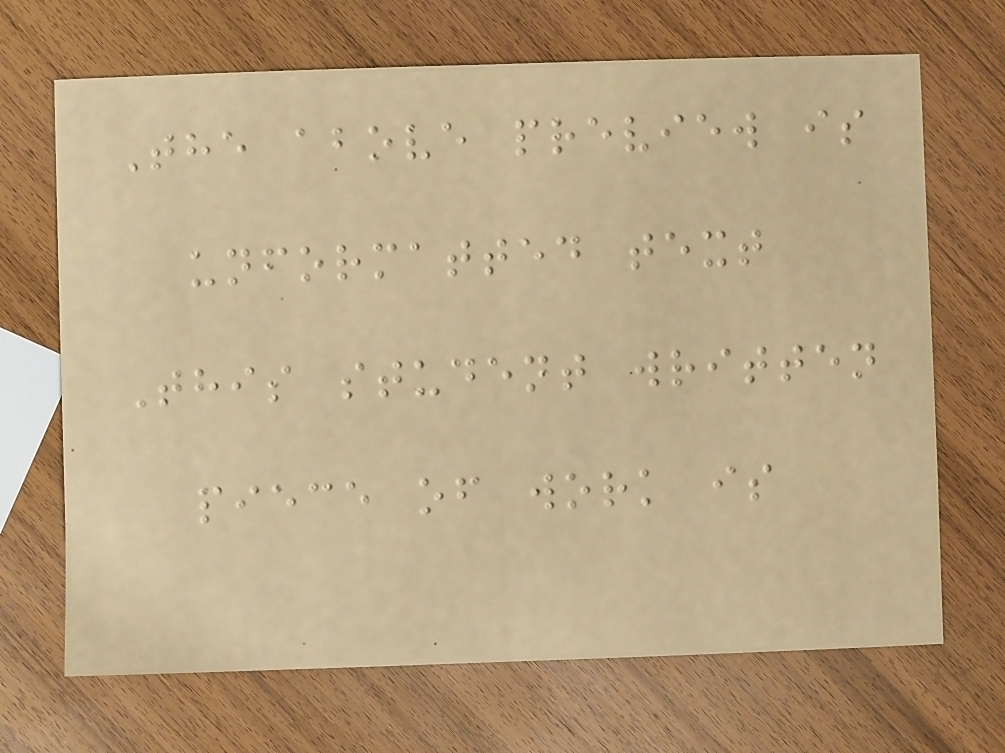The above preview is
unformatted text
This student written
piece of work is
